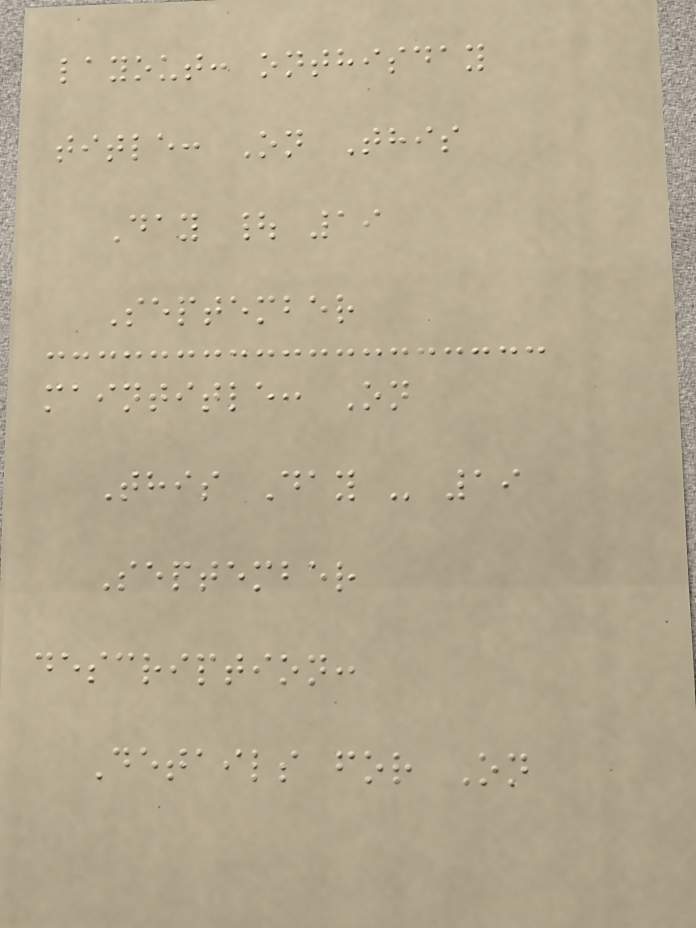layout: onthisday
title: On This
Day | 19
September
maintitle: On
This Day - 19
September
description:
Details for On
